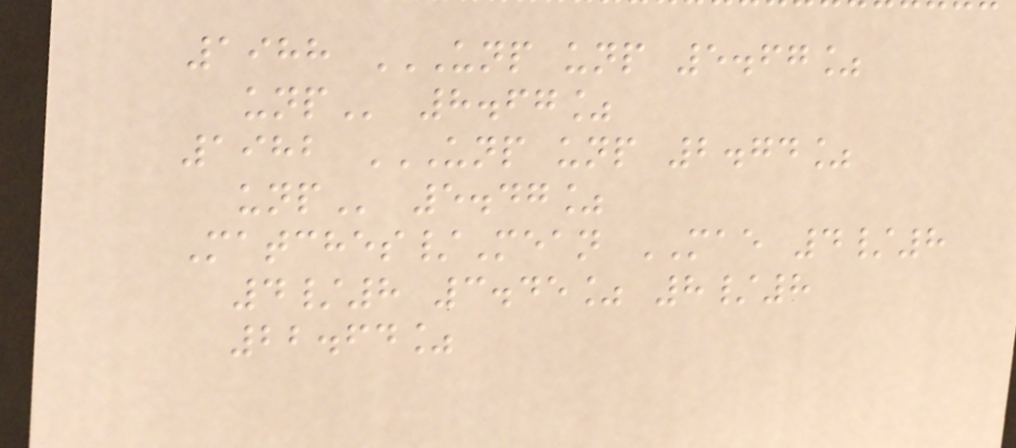1988 UNP UNP 5.67%
UNP 8.67%
1982 UNP UNP 2.74%
UNP 5.47%
Matches/Mean MAE 4/8
4/8 3.45% 8/8
22.64%
